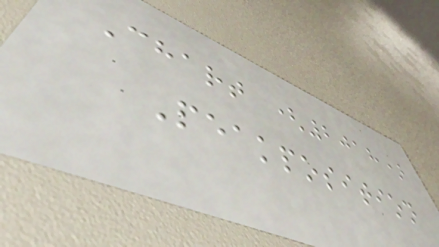Chart (2018)
Peakposition
